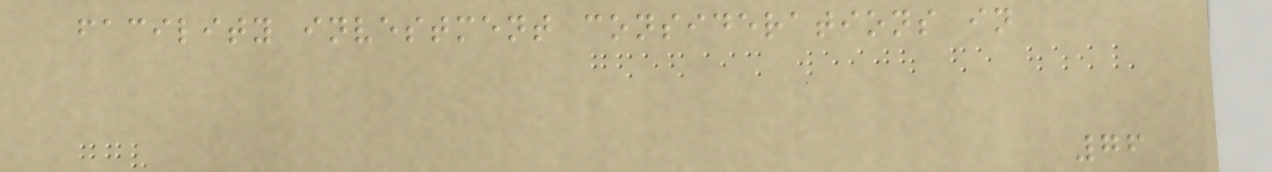facility investment considerations in
76
